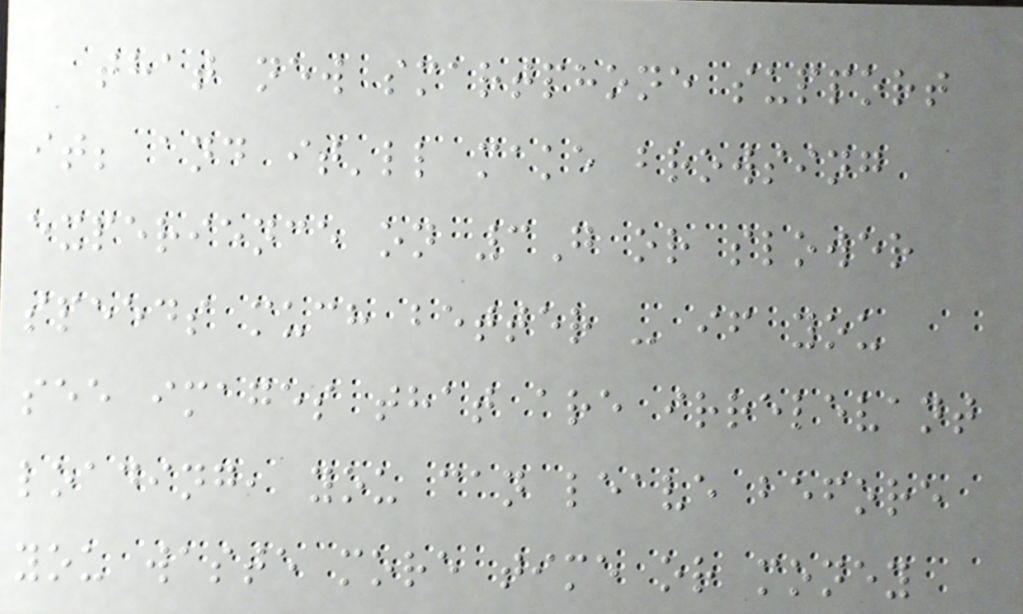that new smartphone support
it; and it'll make browsing
experience on 3G or slower
speeds much better - if you
see images that are irrelevant
loading, you can leave before
you waste more time or money
